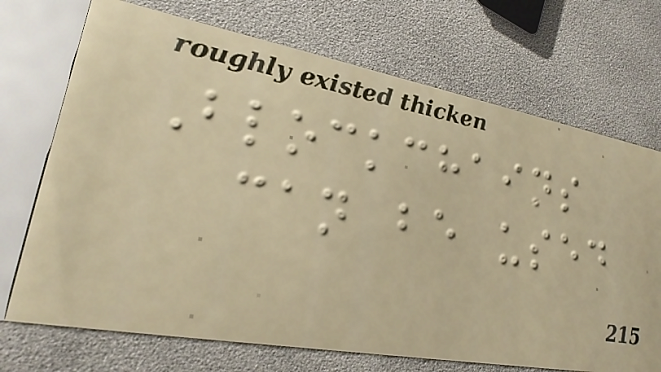Blockchains
can be used
